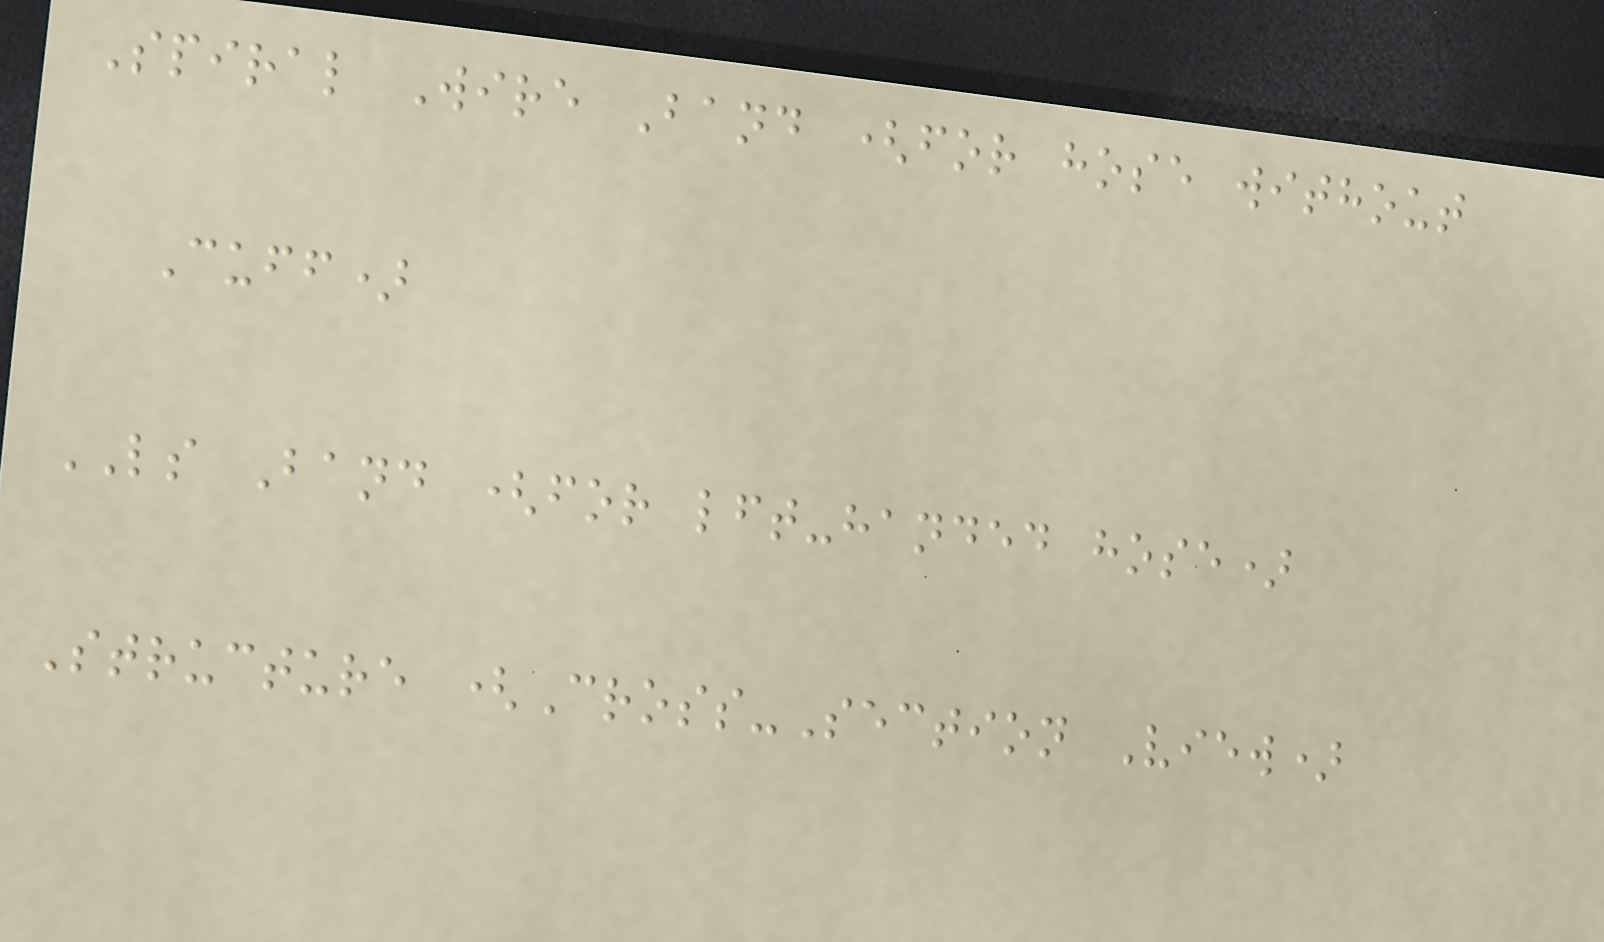Spiral Wire Band (for hose without
Cuff)
LS Band (for lft-handed hose)
Structure (Cross-Section View)
